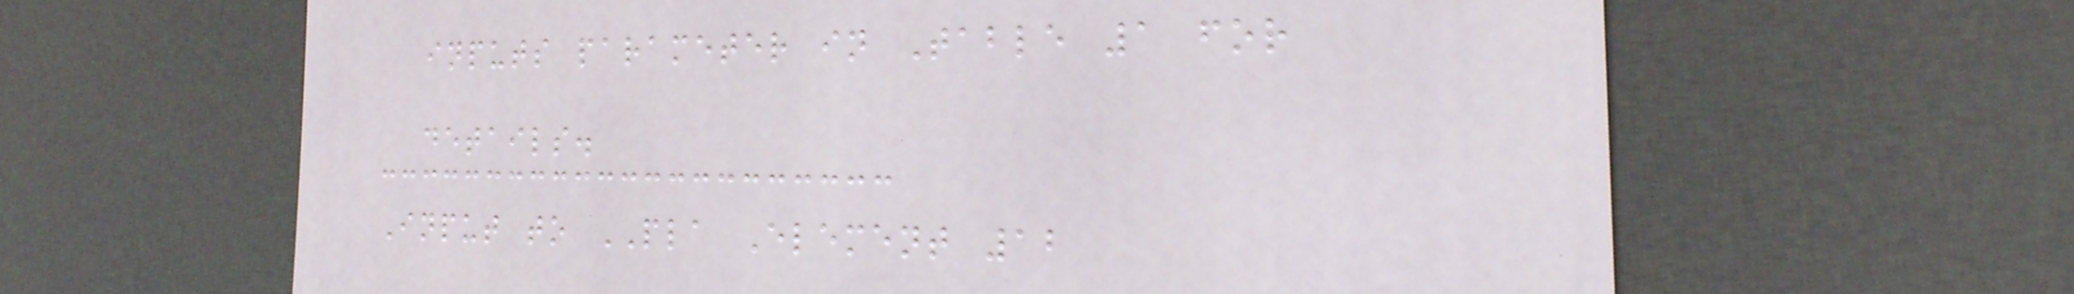inputs parameter in Table 1 for
details.
Input to PLA Element 12
